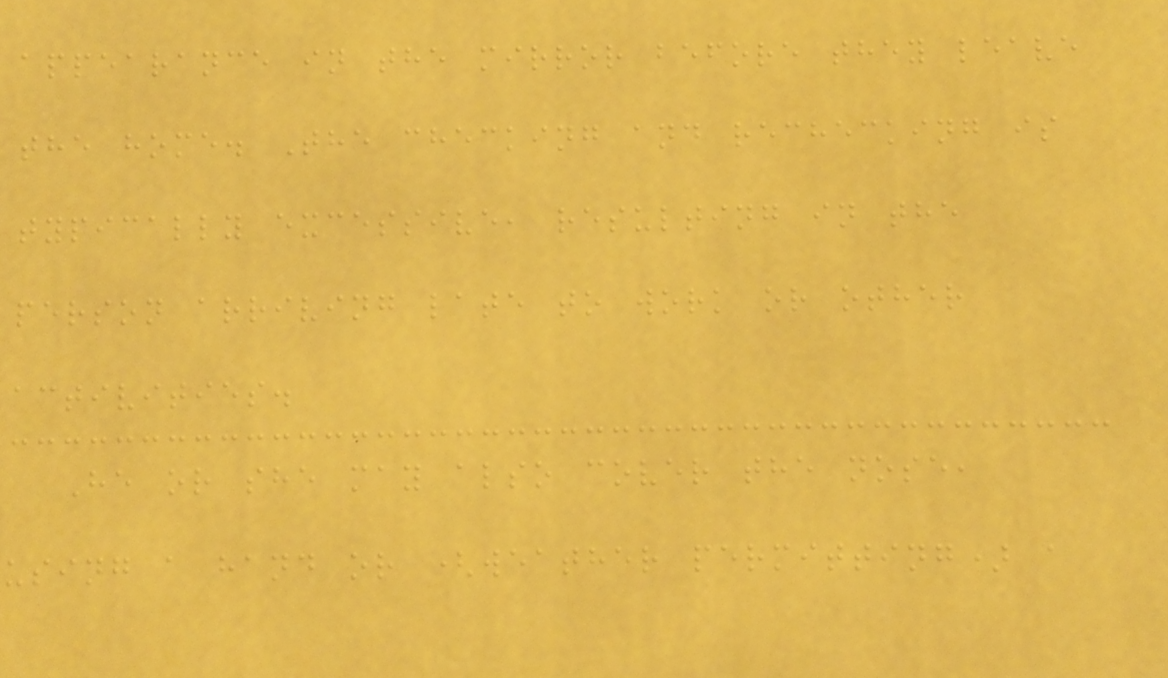appearance in the mirror before they leave
the home. The checking and rechecking is
typically excessive, resulting in the
person arriving late to work or other
activities.
He or she may also cover the nose,
using a hand or (weather permitting) a
